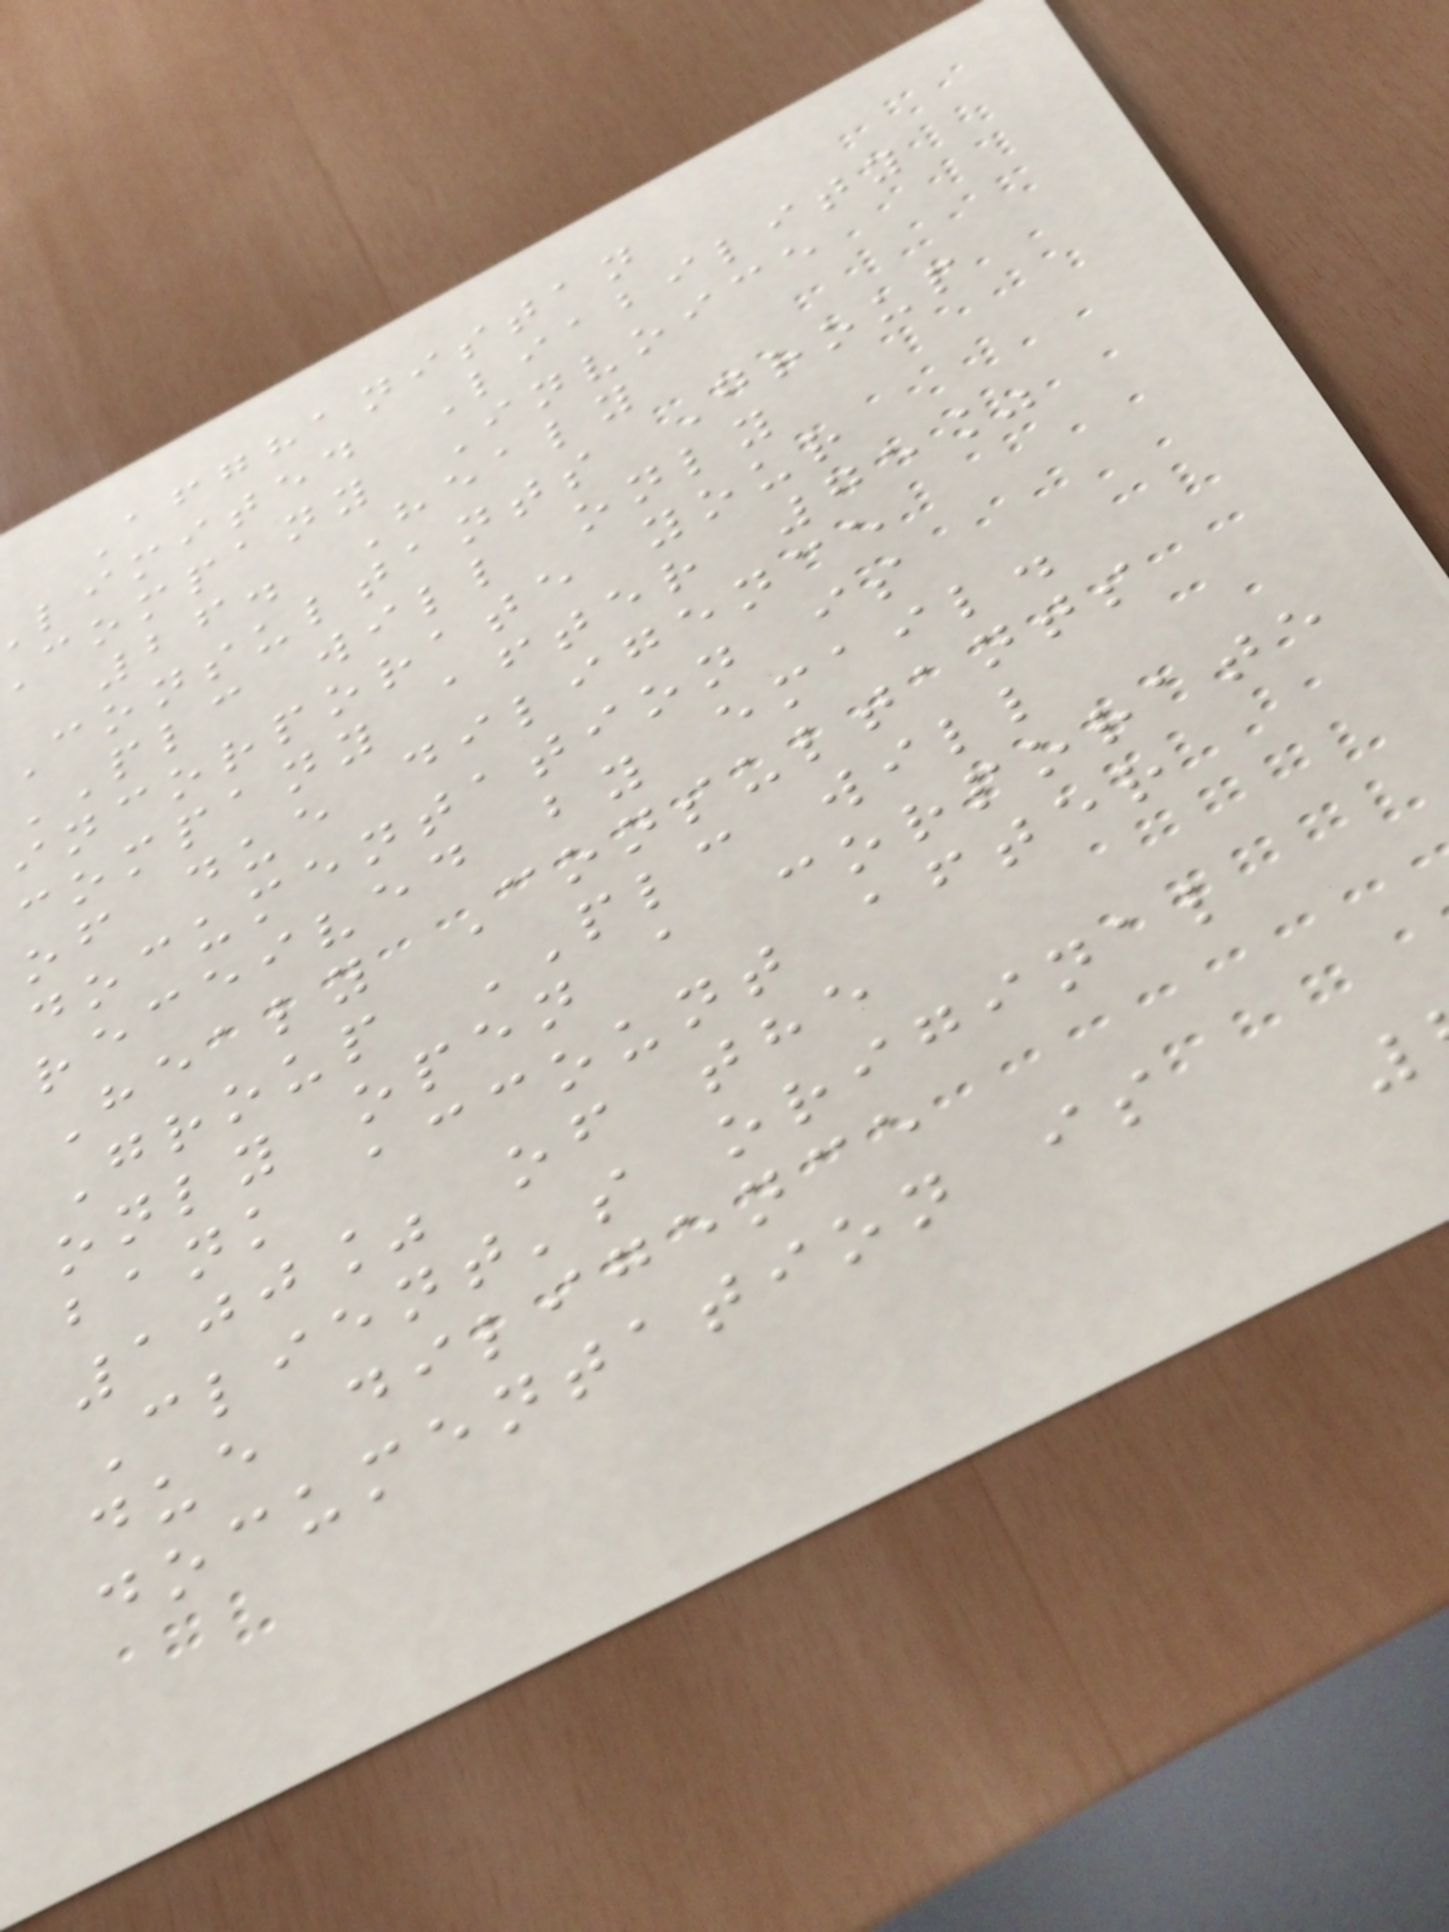Afghanistan
limited Liability
company Invoice
26. Healy
Consultants Group
PLC will only
incorporate your
company after 75%
of due diligence
documentation is
received by email.
Healy Consultants
Group PLC will
only open a corporate
bank account after
100% of the
Client's original
due diligence
documentation is
